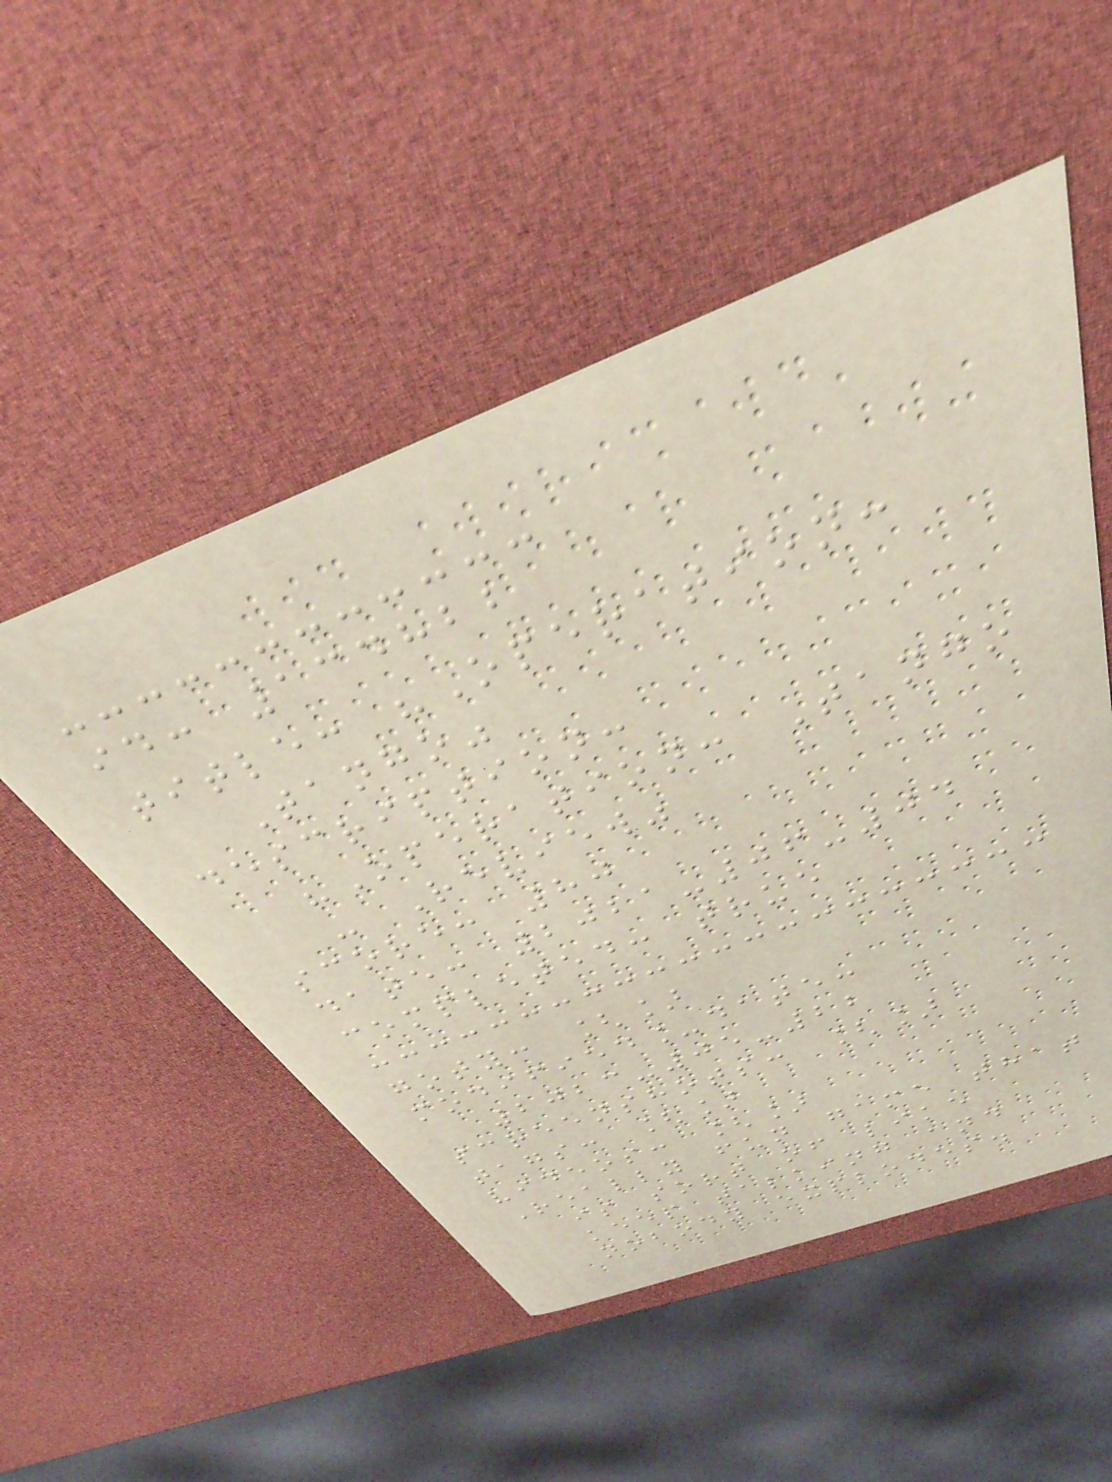id: 134822
title: "Operation:
Tango"
description:
"Operation: Tango
- Review"
score: 80
date: 2021-06-04
completed: true
goty: []
modified_date:
2023-05-22
screenshots: []
tags: []
videos: []
Really fun game that
is sort of like
keep talking and
nobody explodes.
